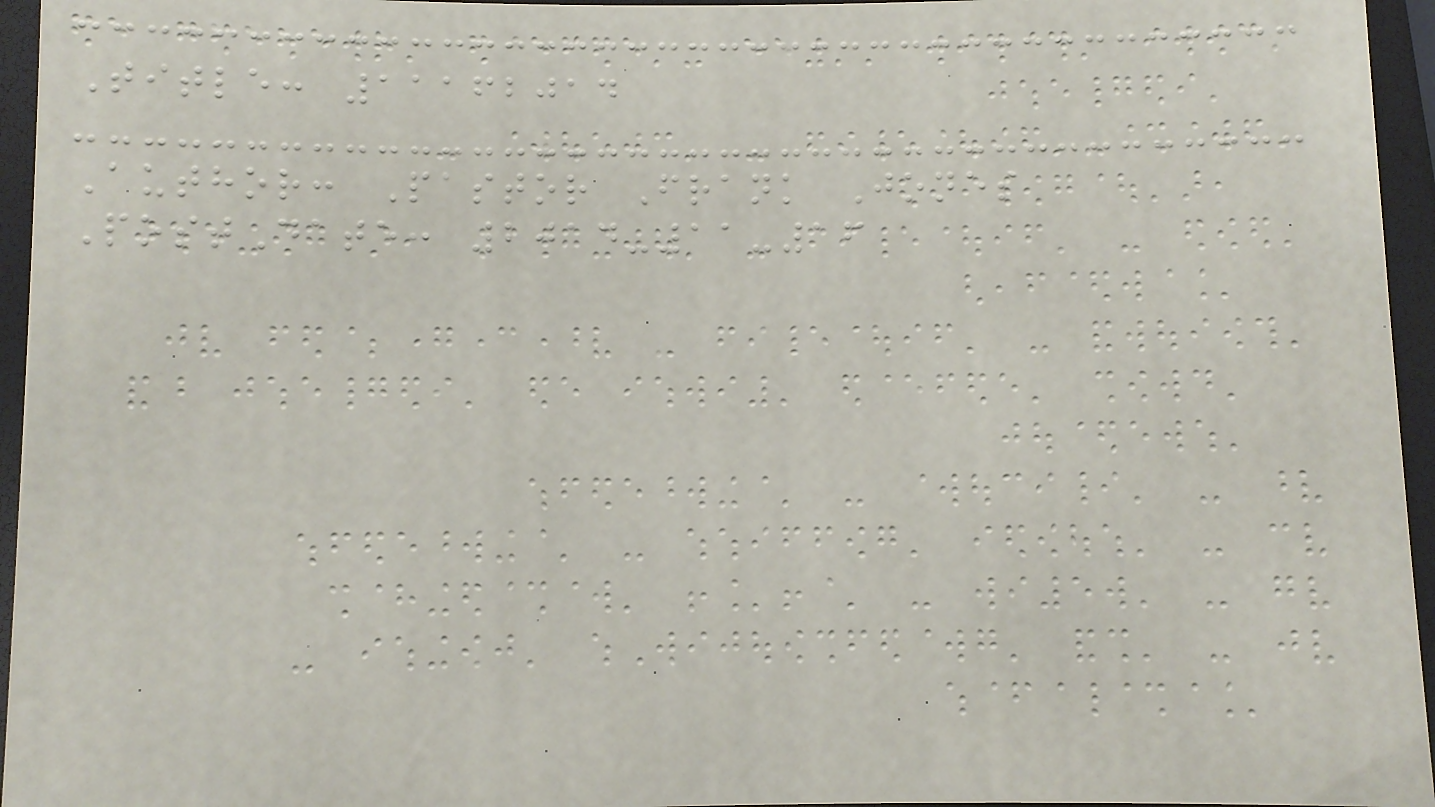Title: 11162014
Author: Pastor Frank Jones
PostDate: 2014-11-16
